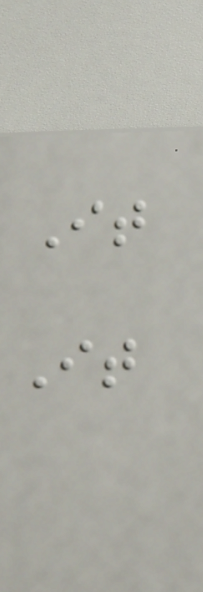It
It
